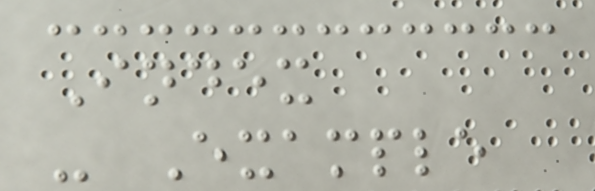Index
- Example
